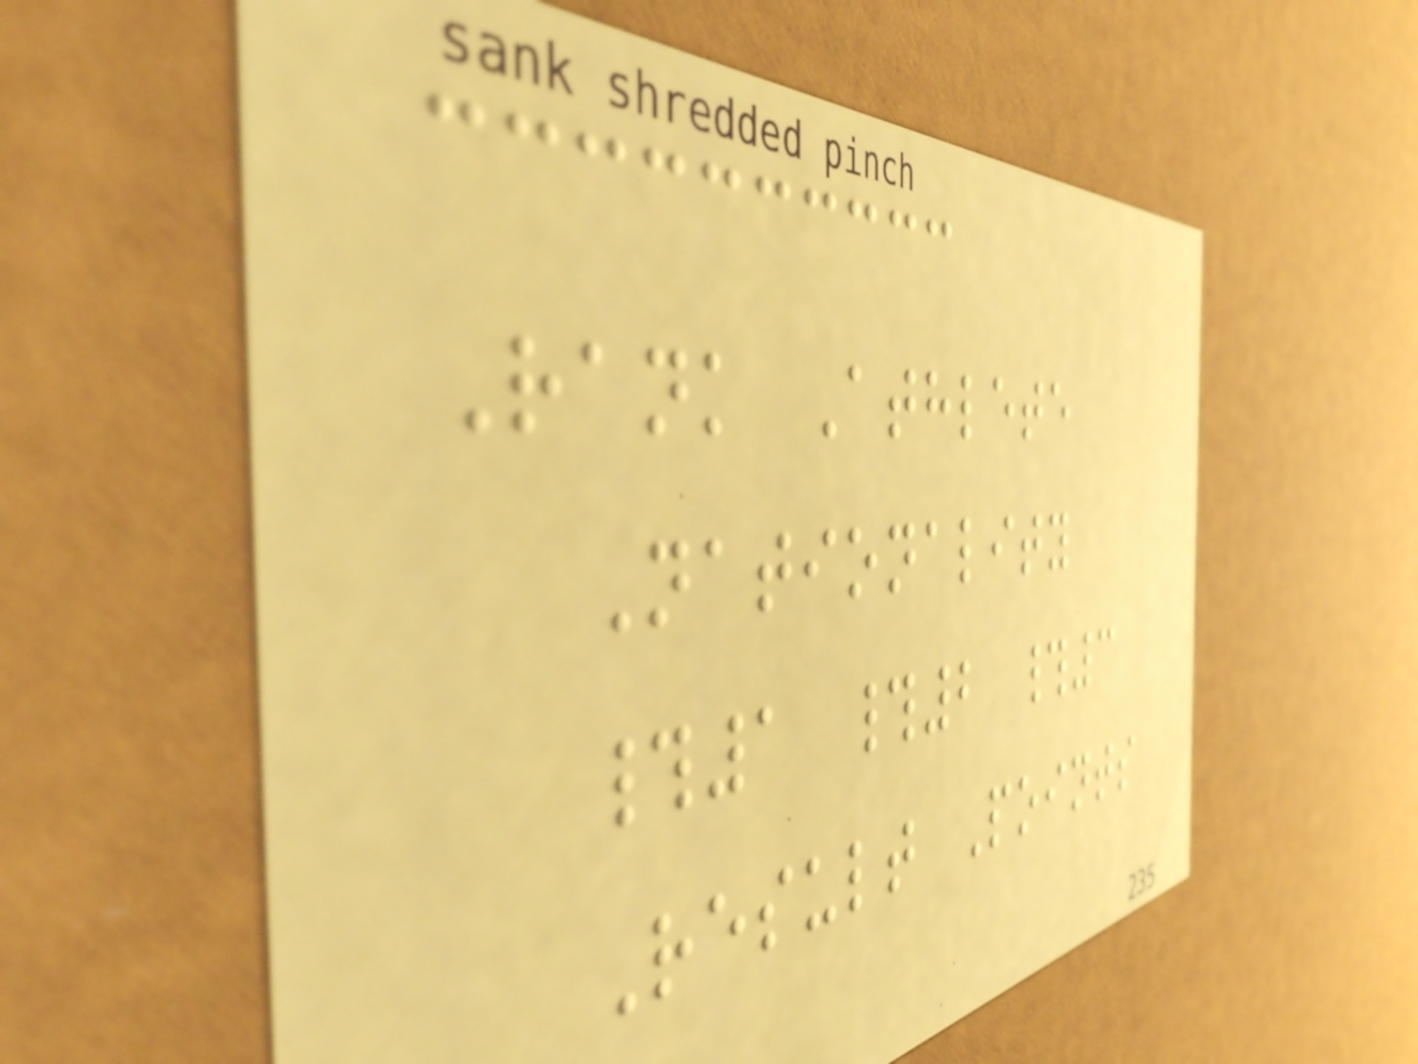Rank Athlete
Nationality
#1 #2 #3
Result Points
